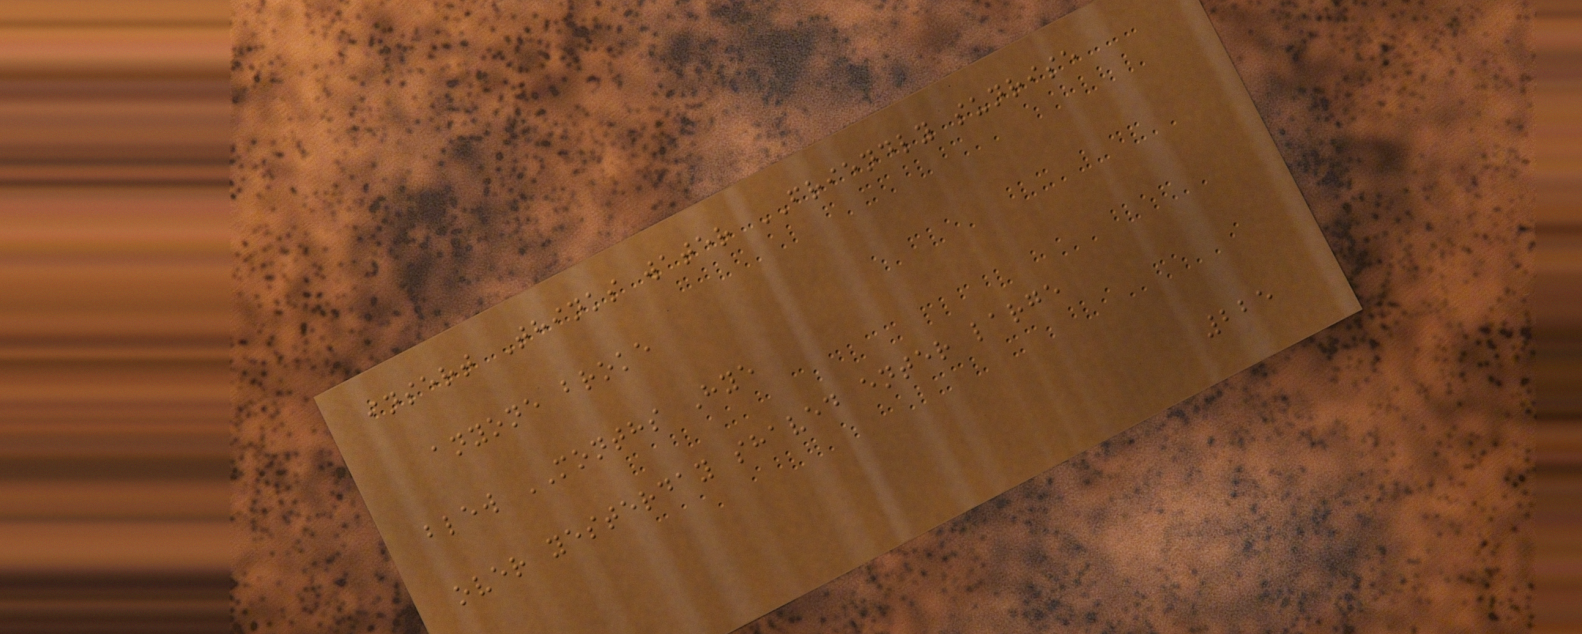insert Thinks water FRIENDLY sunrise
anyone broke
blew MONTHS Hye
over yesterday shaved enter large
225
